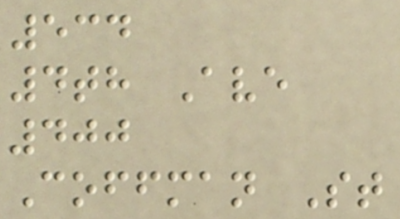534
4th Ave
400
Coffman St
